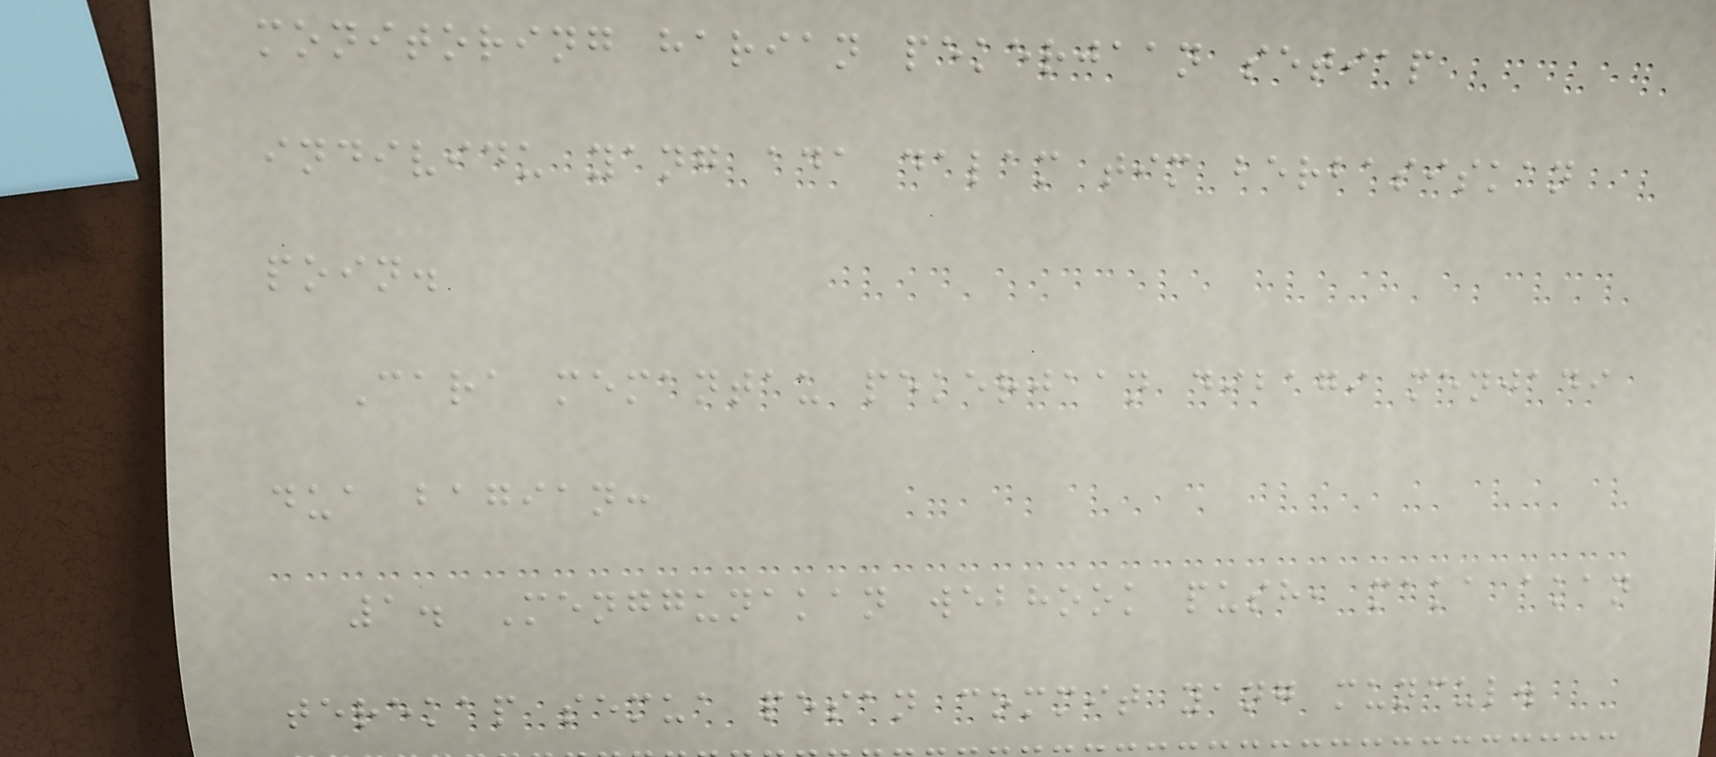monitoring harian pekerjaan setiap
individu yang ada dalam tim berbasiskan
poin.
Cara memantau pekerjaan dibagi menjadi
dua bagian:
1. Menggunakan webhook push, maka akan
terekap semua pesan commit yang muncul.
